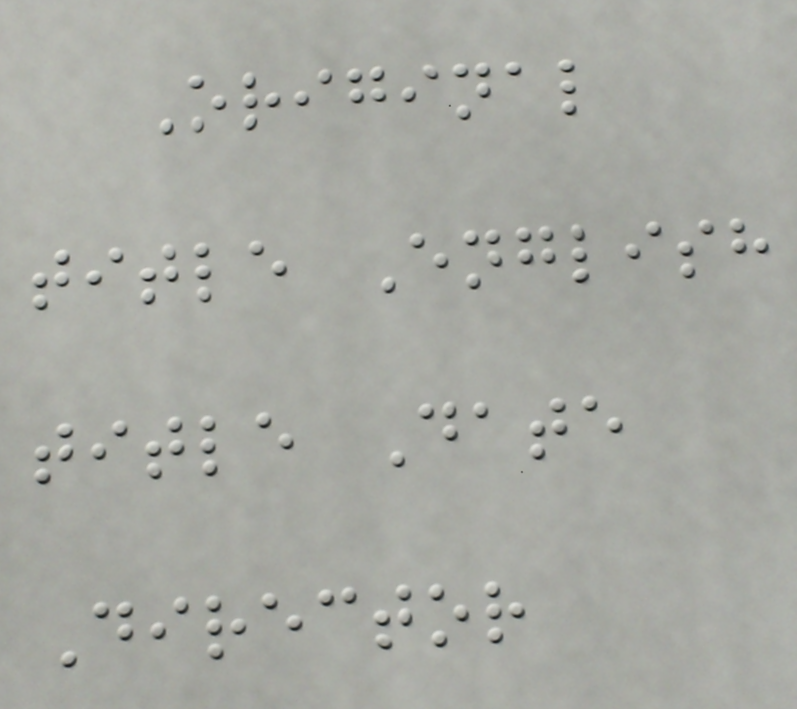Original
title English
title Date
Director
